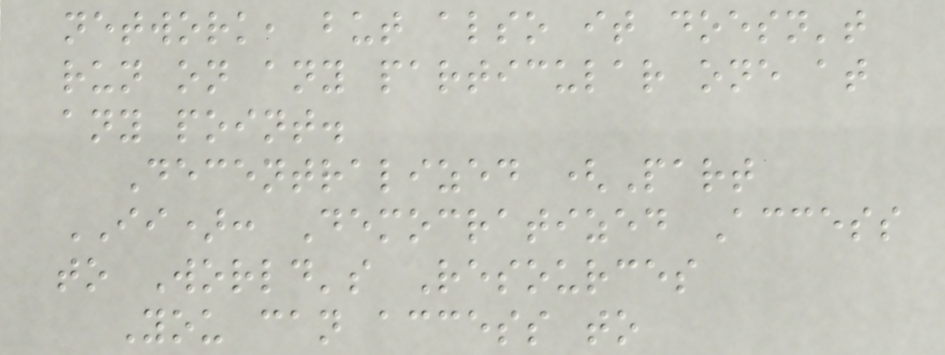network, but also it doesn't
run on any particular one at
any point.
Decentralized (Part
II): Democratized Access
to World's Resources
You can access to
